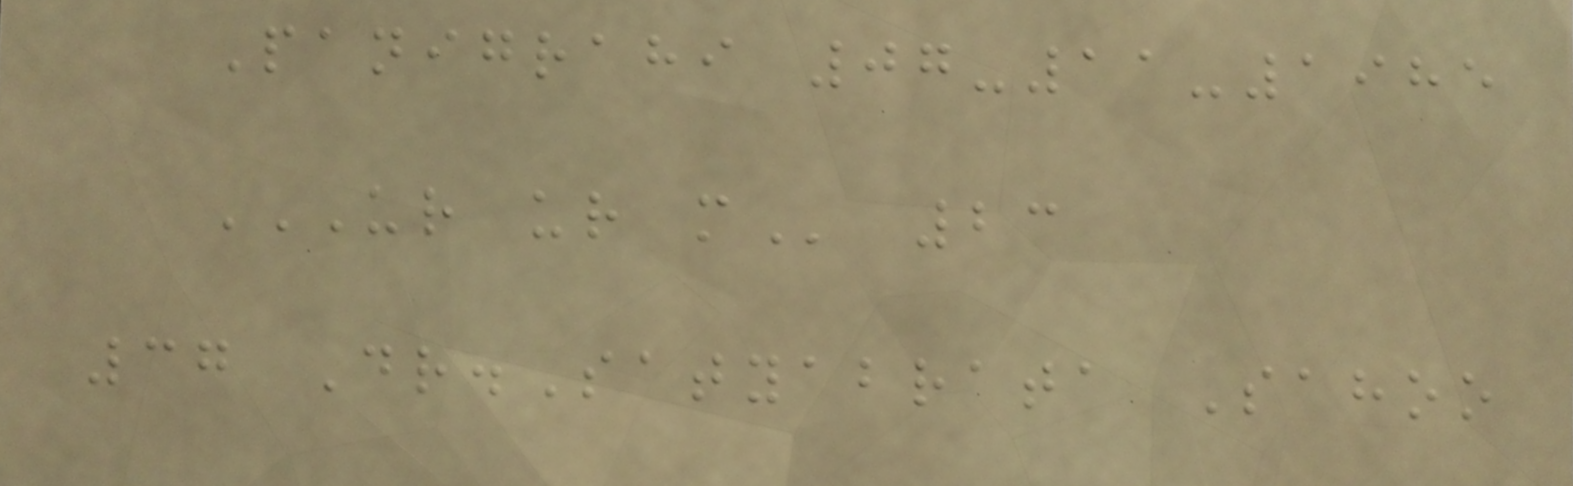Panigrahi 07-11-1985
UR UR M 23
37 Dr.Satyabrata Sahoo
